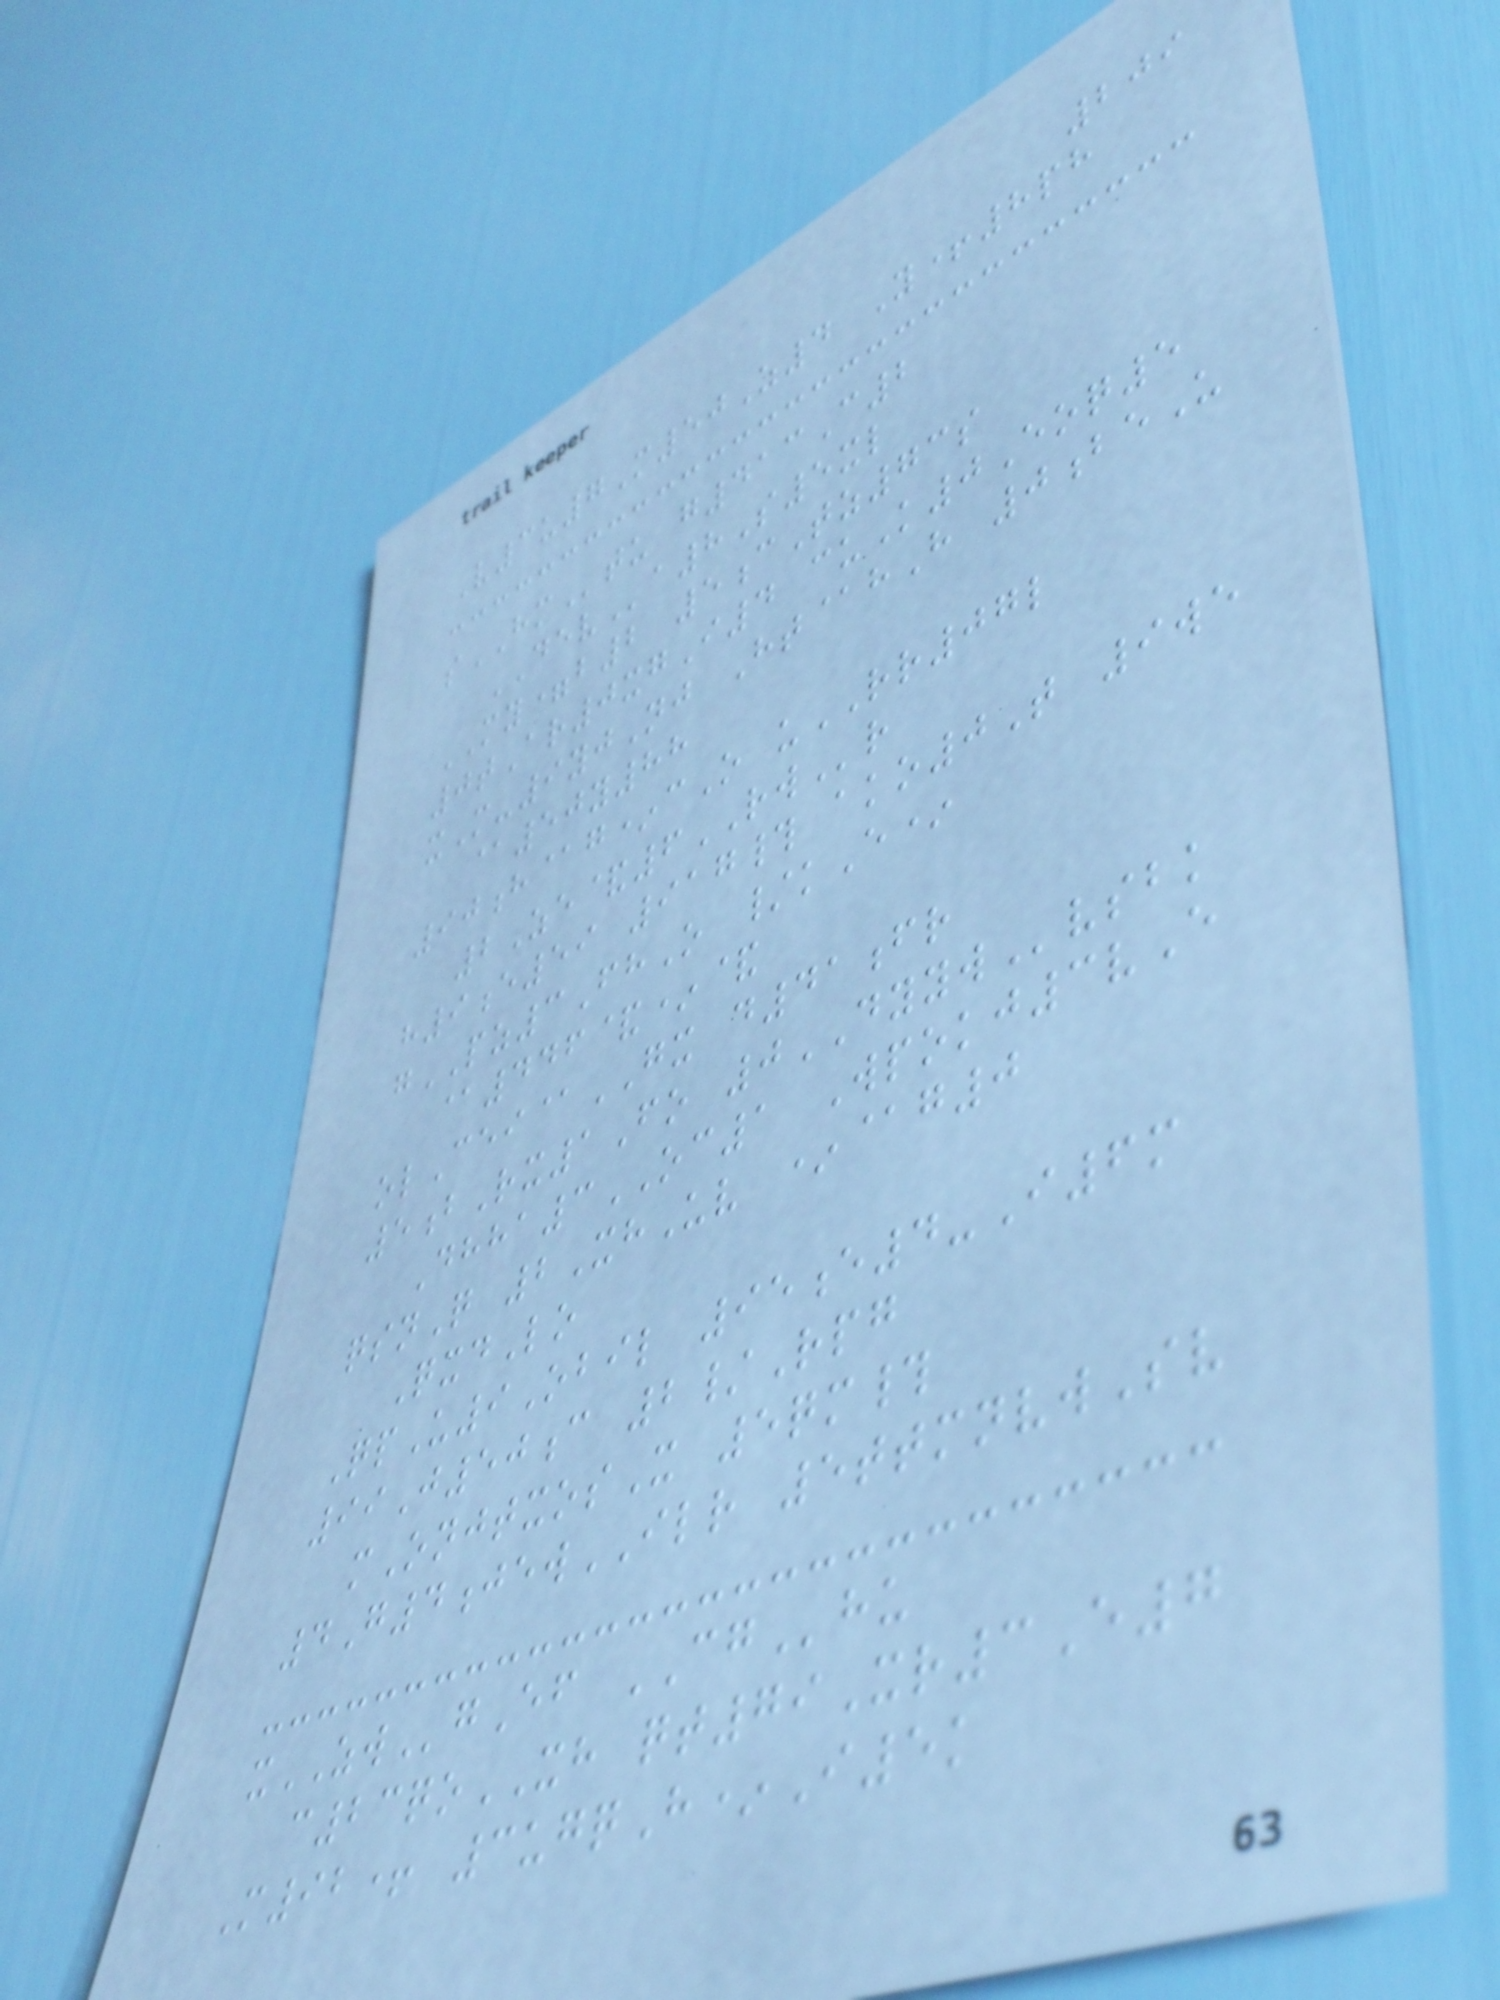209
V3u7M50Z4 Y+8ph
sHMtu g413C2
DEVa8S5xl
MY=b2 5cTz73s
0tAr0xgI4 cuK0Eoq5
xM-9yjNj Ht@hH 0beU
@50y88
90h@g*cO uRR07l
2Ze&6RWr
h9e59 917# ako0T 9we
gPZ3FhO /kE*
@446&*&
olCei@GX d41fr
5bRx1Fo 0DYYWvsbk
Dhha3OC1 Wpokj3vE
qsnQ 2XhUv *@g0
QxdLo
QpU9Obil 95e4-I6m
99J50c 2/Rpg
mOnjtxosX 5qm#
4G4jewILR 5ttmnvwSv
xZWgEf CGhu
c23qoXH qt79Xr3E7
M92+ 3ugqH*I5k
